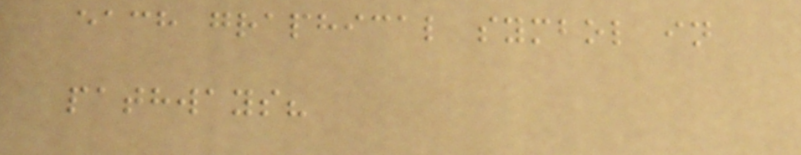each graphical symbol in
pathways?
